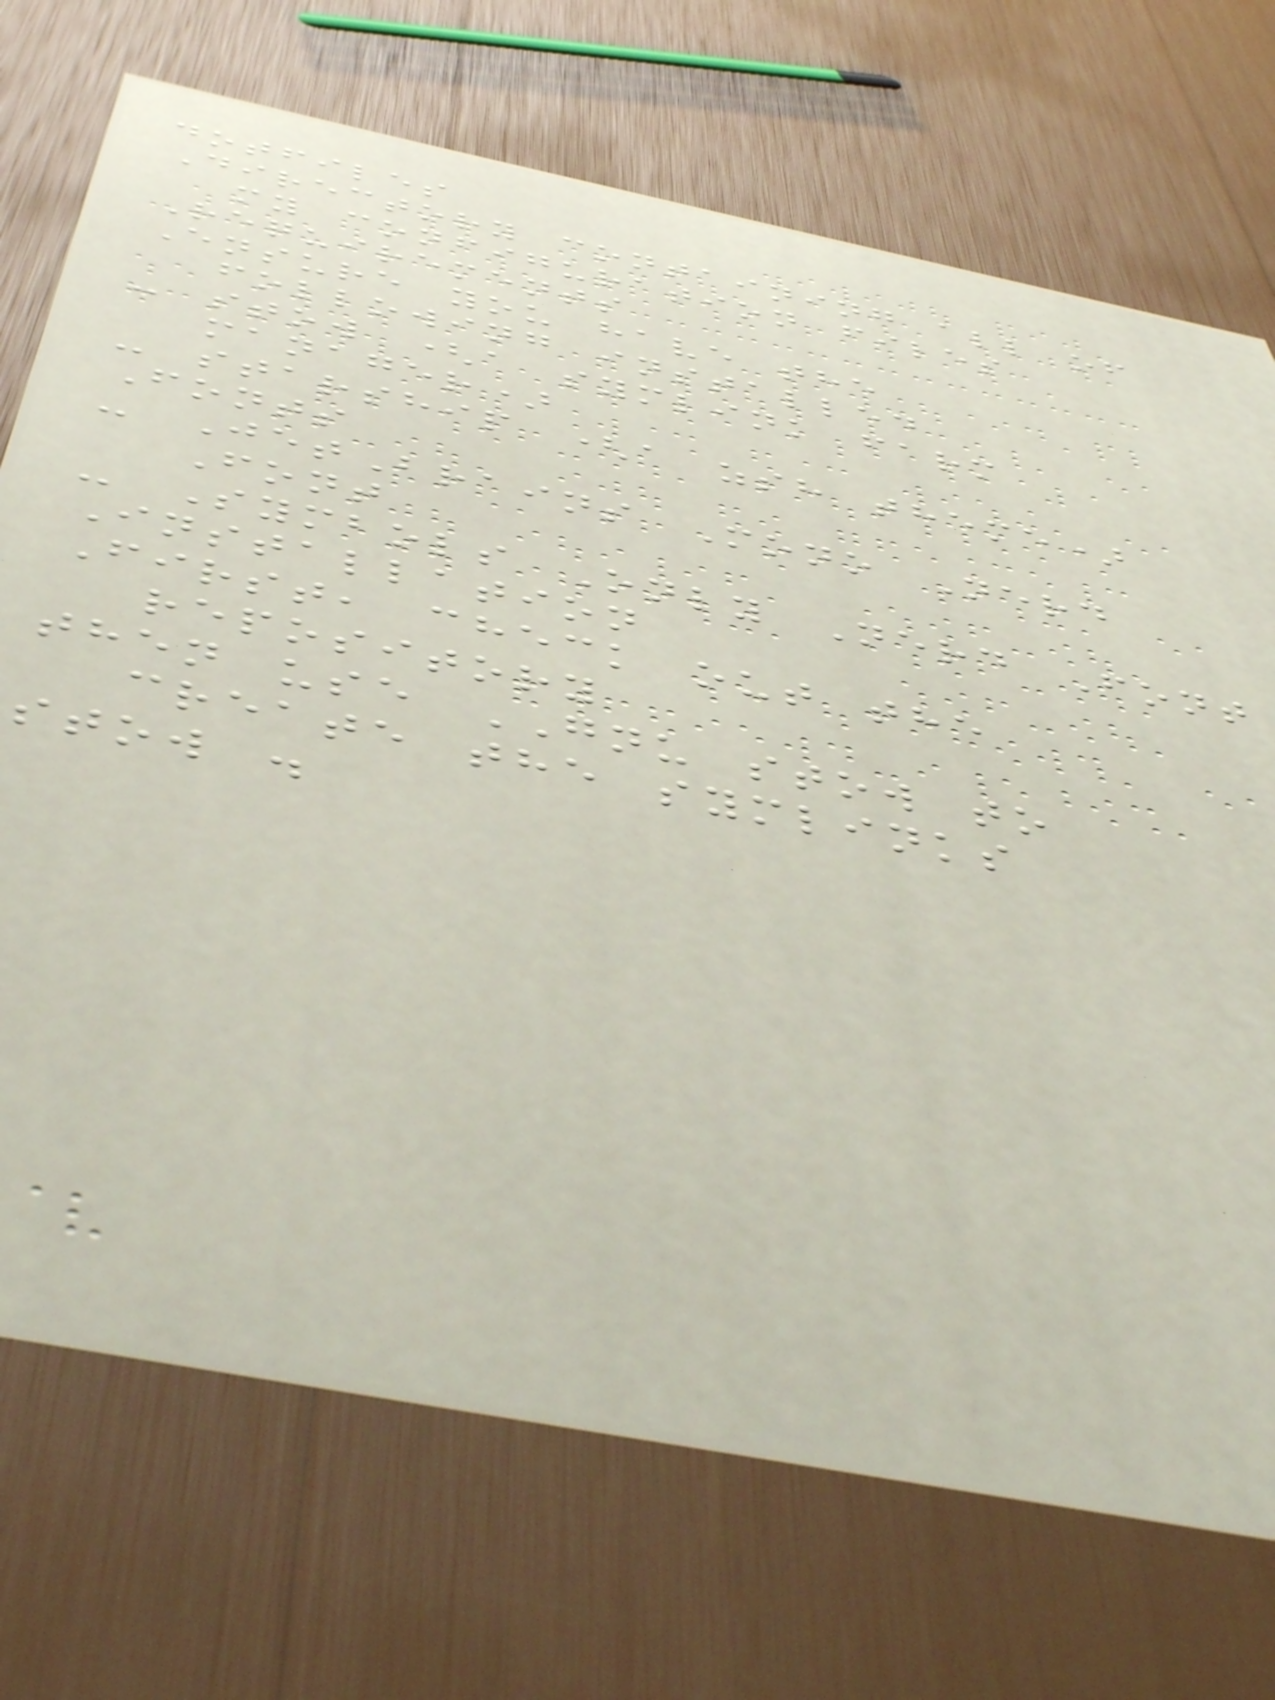dotfiles
Directory containing all of
my configuration files
Requirements
Ensure you have the
following installed
- stow (a symlink farm
manager)
- starship (a zsh theme)
Fonts
- JetBrains Mono Nerd
Font
- Symbols Only Nerd Font
Installation
First, check out the
repository
then use GNU stow to
create the symlinks
stow .
